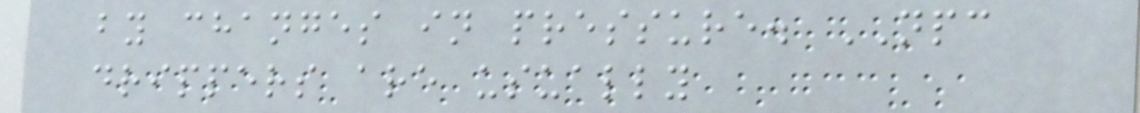by changes in pressure. NPC
drippers are usually
